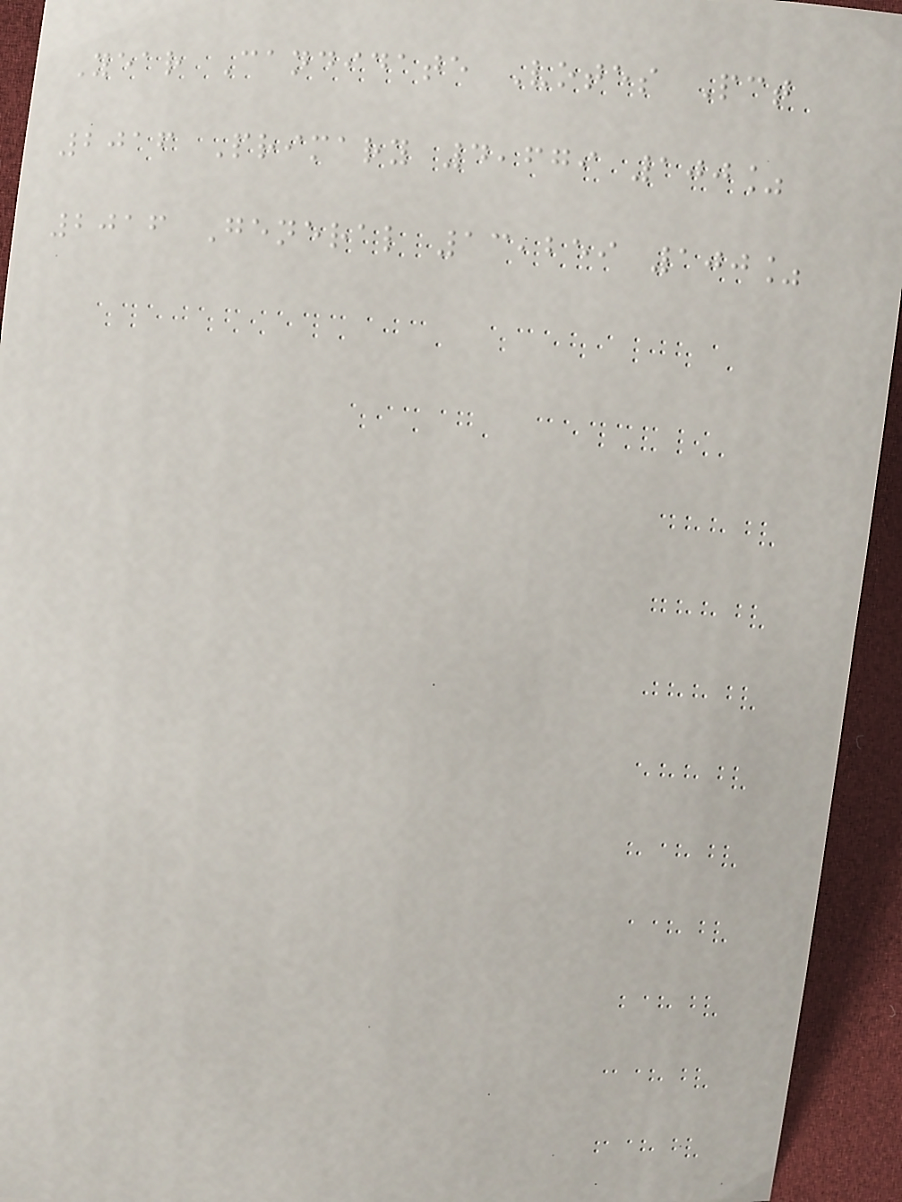Year Candidate Votes Pct
2016 Primary 4,679 100%
2016 General 13,259 100%
